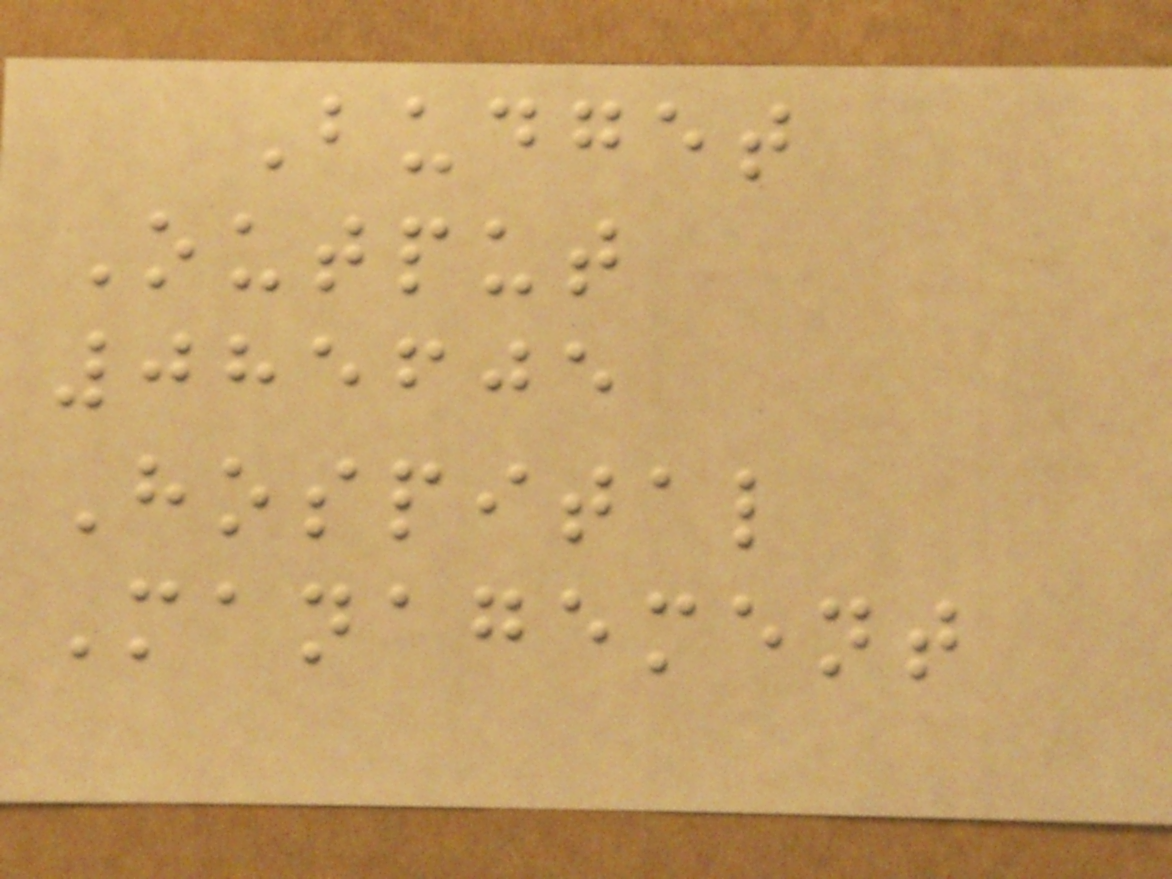Budget
Output
085605
Hospital
Management
